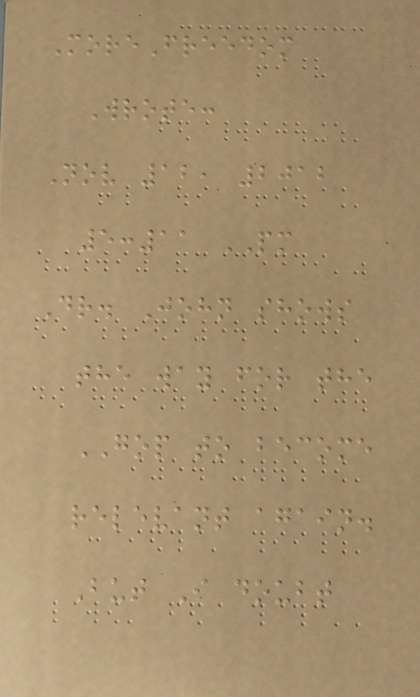MoreFreedom
Wrote:
Nov 12, 2012
5:11 PM
Dr. John shows
the way for the
GOP to become
relevant again.
But I doubt
